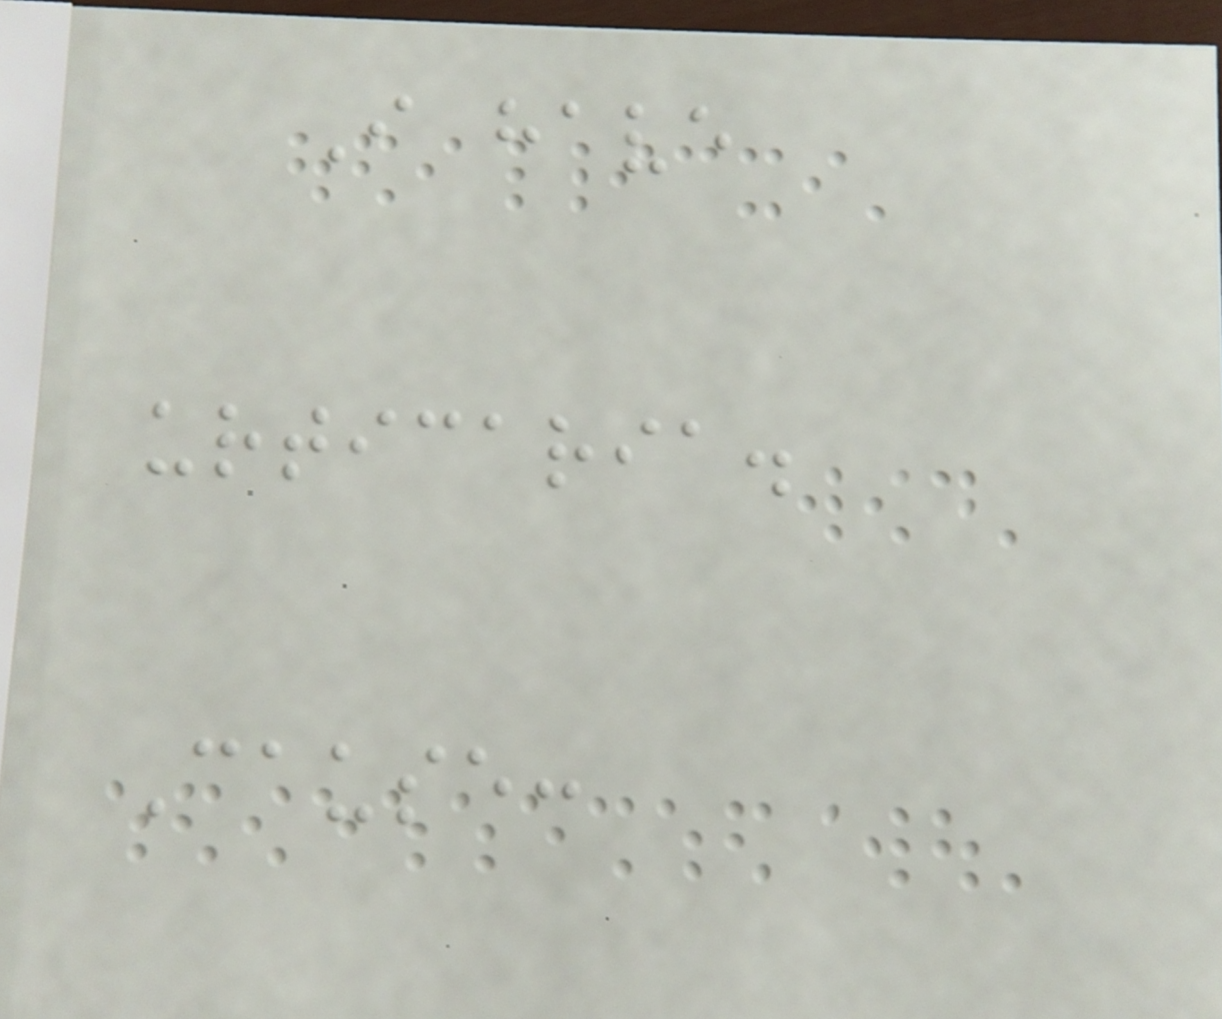I have
urticaria.
Cause:
